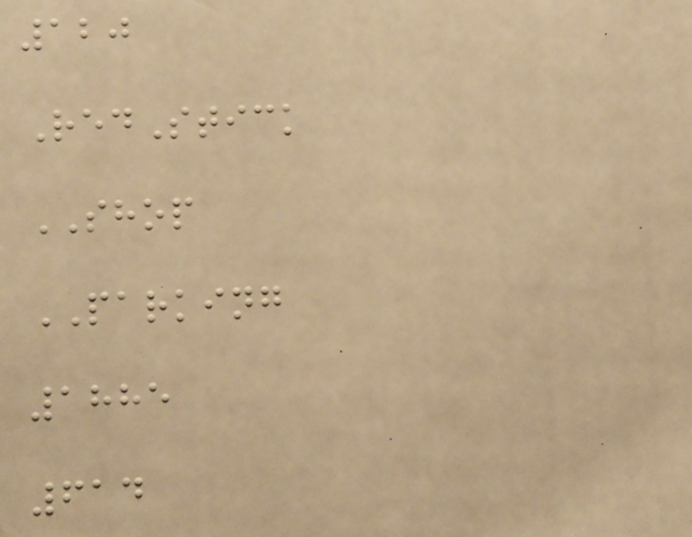120
RedStick
SHOP
PARKING
1885
614
